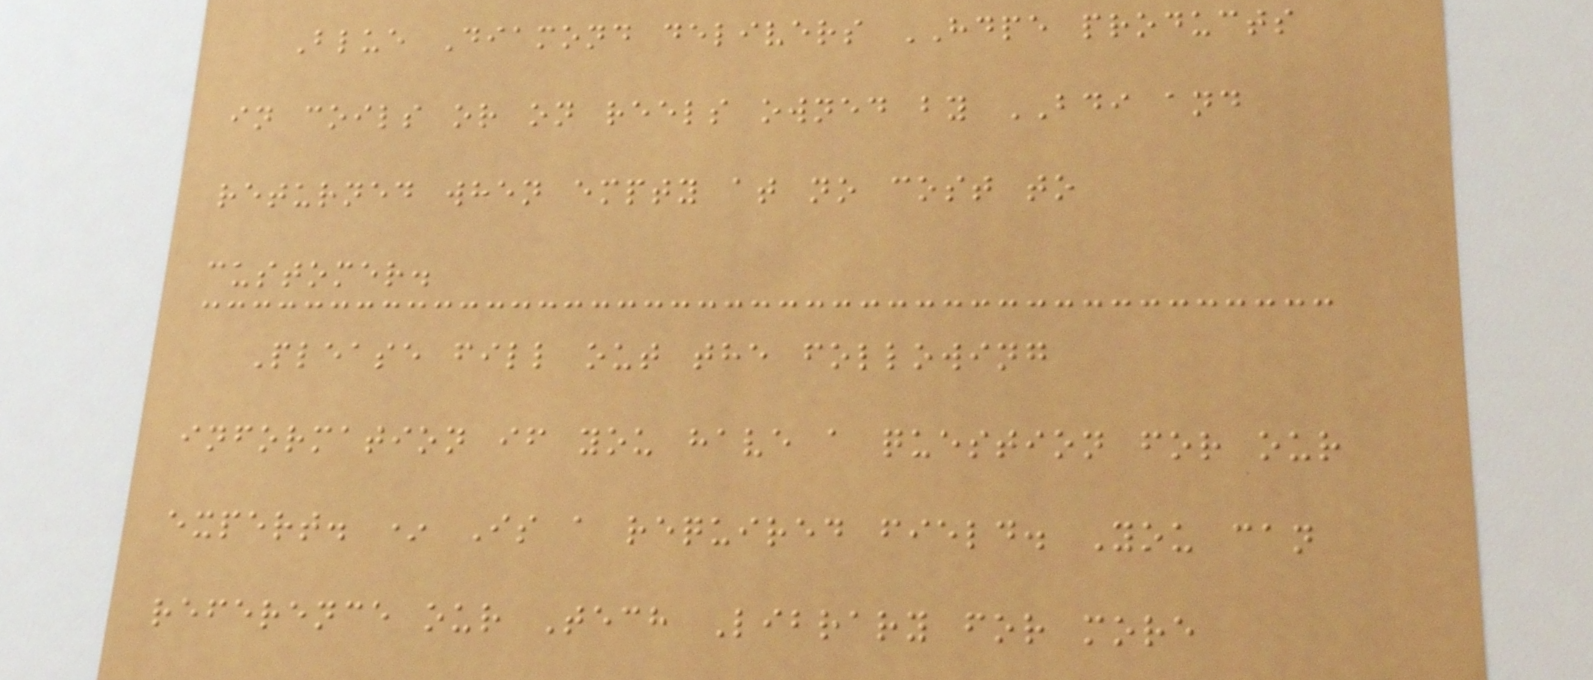Blue Diamond delivers HDPE products
in coils or on reels owned by BDI and
returned when empty at no cost to
customer.
Please fill out the following
information if you have a question for our
expert. * Is a required field. You can
reference our Tech Library for more
